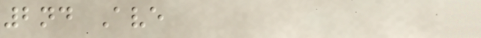2nd Ave
